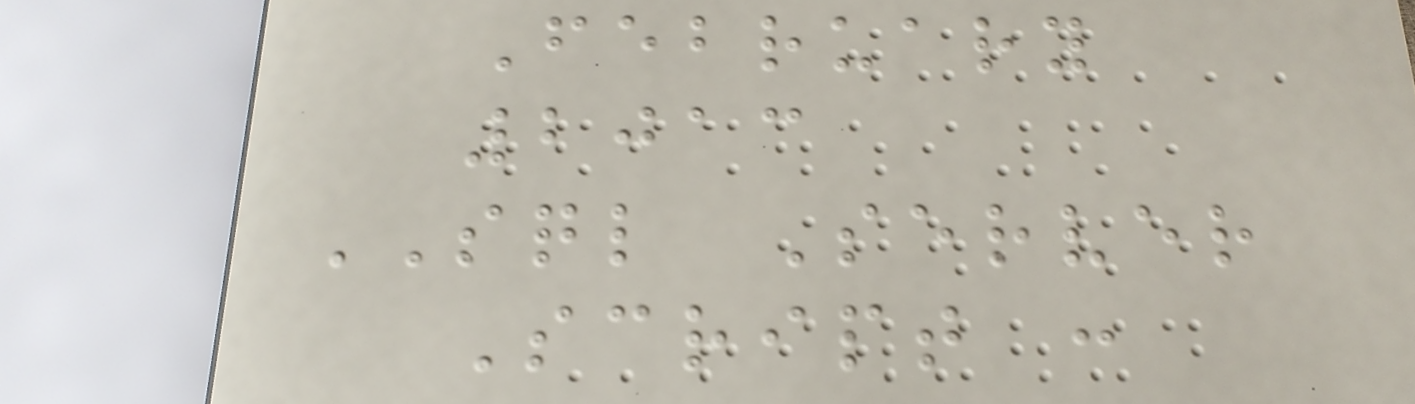February
2013
SQL Server
Script :
